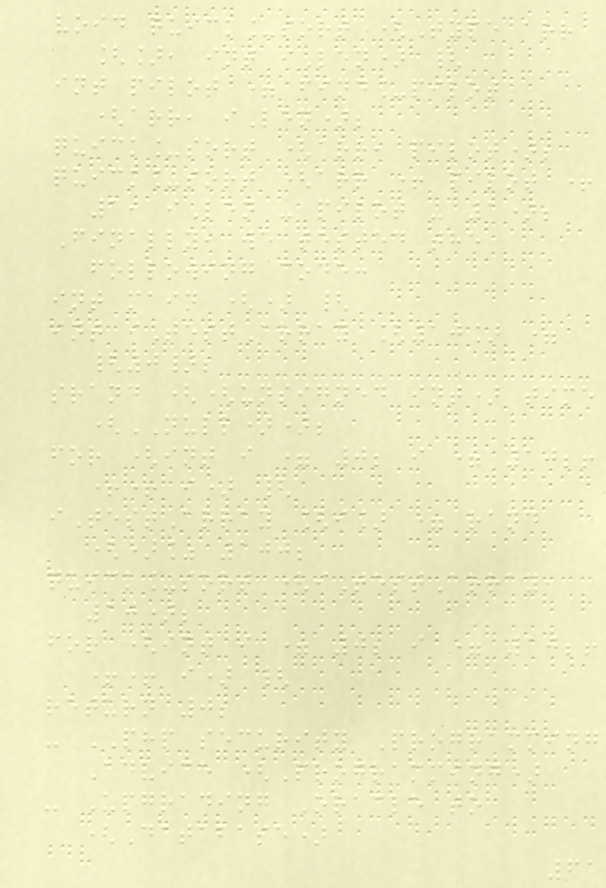void quick_sort (Type arr
[], int iLen) {
int pilot = find_pilot
(arr, iLen);
quick_sort (arr, pilot);
quick_sort (arr + pilot +
1, iLen - pilot - 1);
Finally, we tested the
following code:
int main () {
int iTestArray [10] =
{0};
srand ((unsigned int) time
(NULL));
for (int i = 0; i = 10;!
++ i) {
iTestArray [i] = rand
()% 100;
quick_sort (iTestArray,
10);
for (int i = 0; i = 10;!
++ i) {
return 0;
- PHP security Programming
Advice (Programming)
- Upgrading Oracle to
(Database)
61
